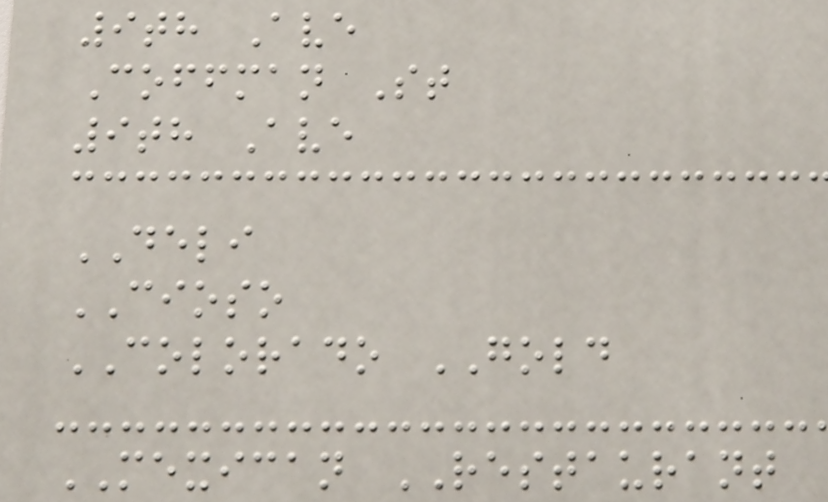9th Ave
Coffman St
9th Ave
DELI
CIOSO
COLORADO GOLD
MEXICAN RESTAURANT
